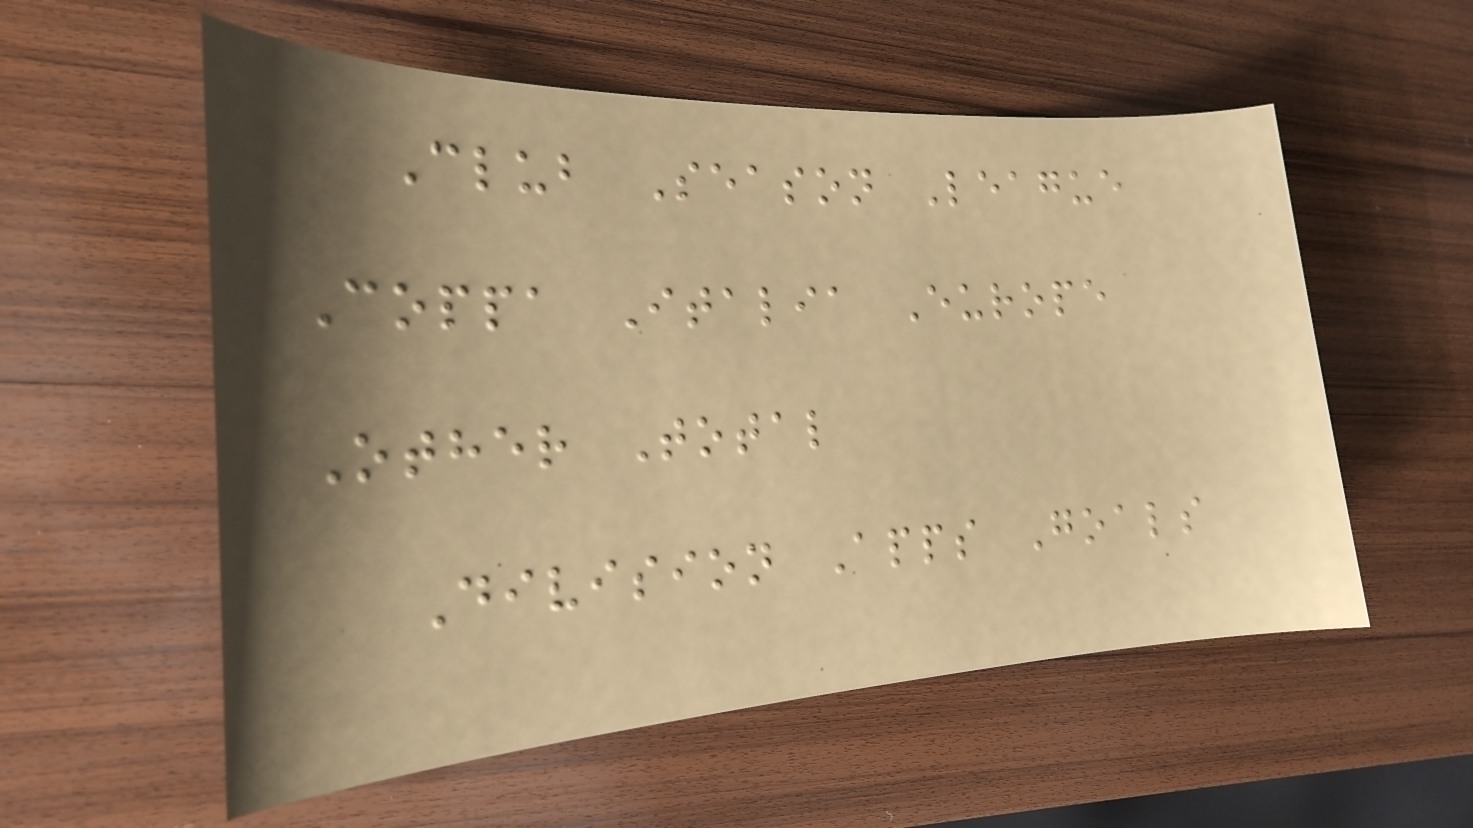Club Season League
Coppa Italia Europe
Other Total
Division Apps Goals
